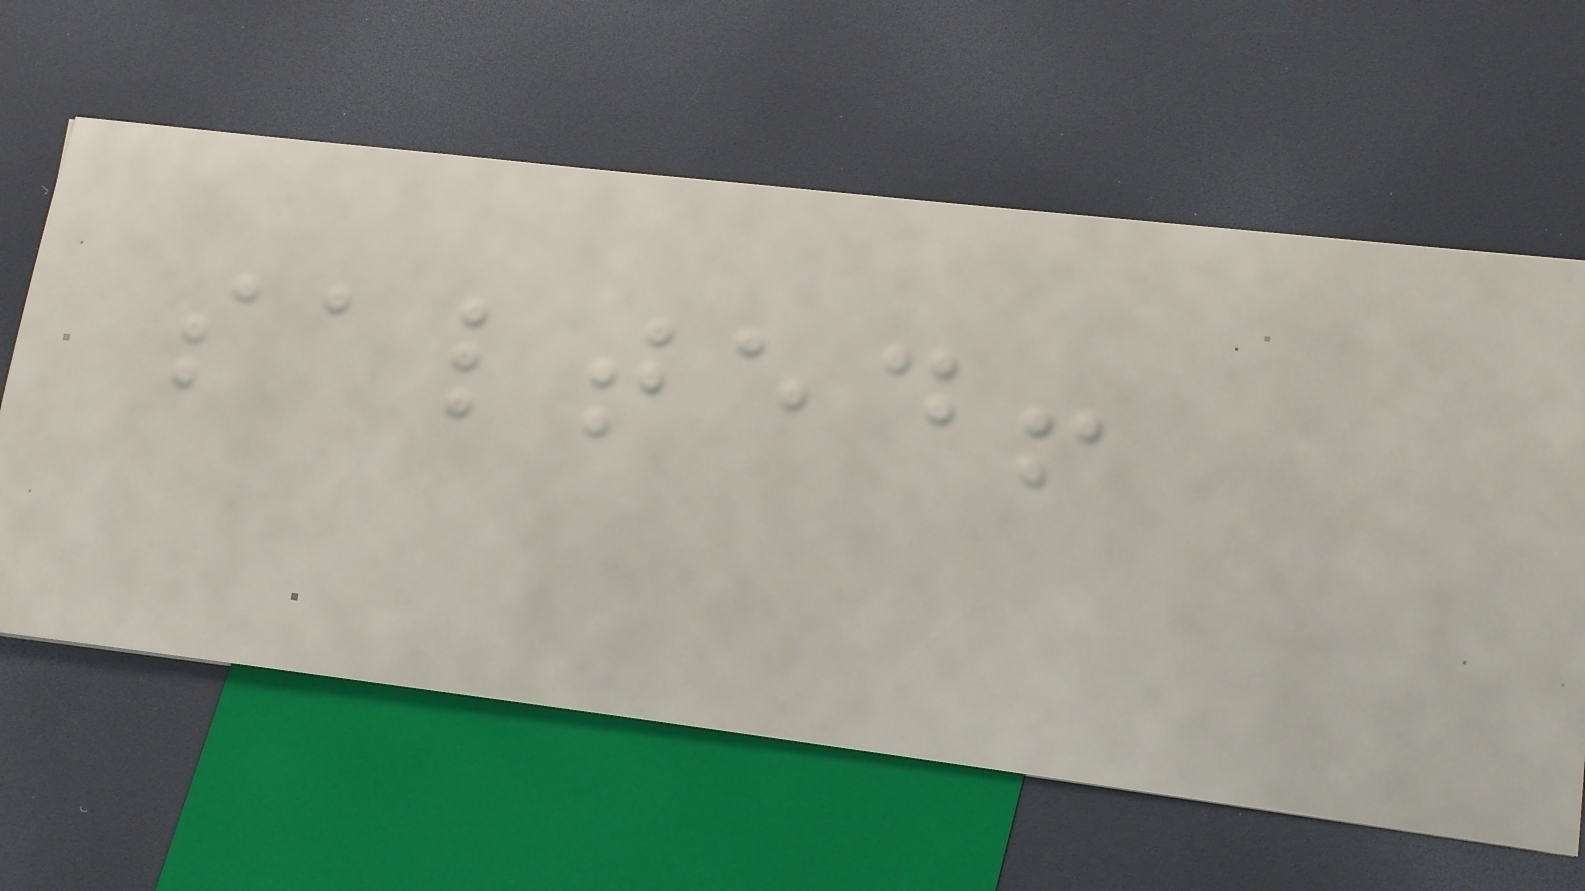salted!
